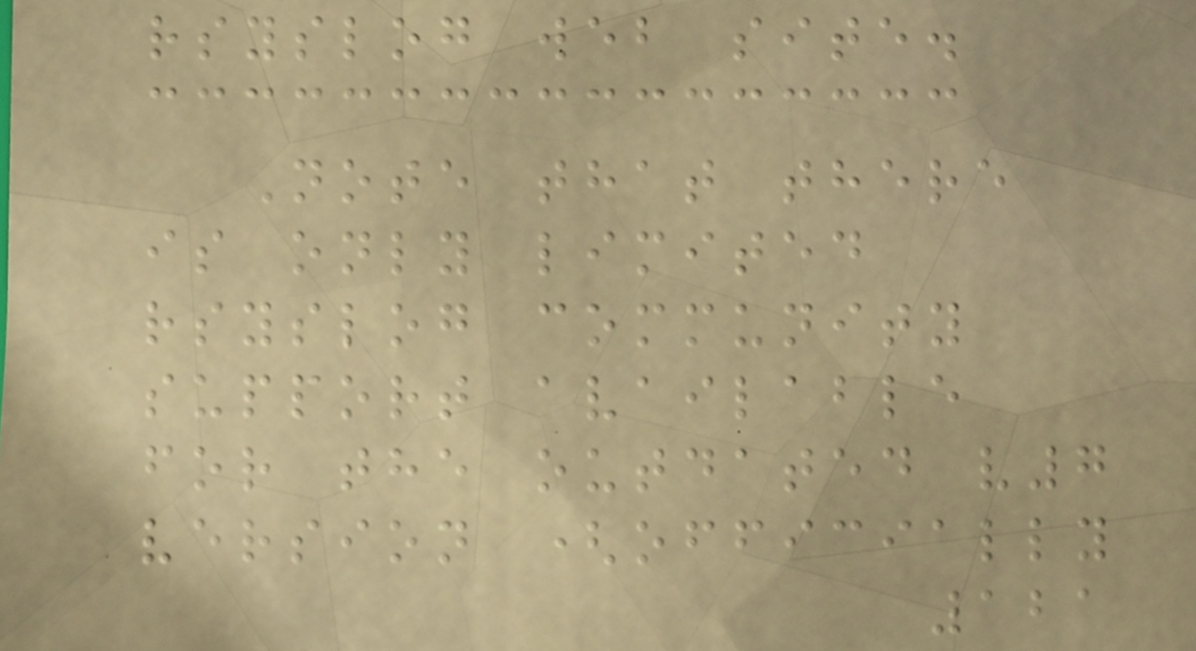rsyslog web site.
Note that there
is only limited
rsyslog community
support available
for the outdated v7
version (officially
121
